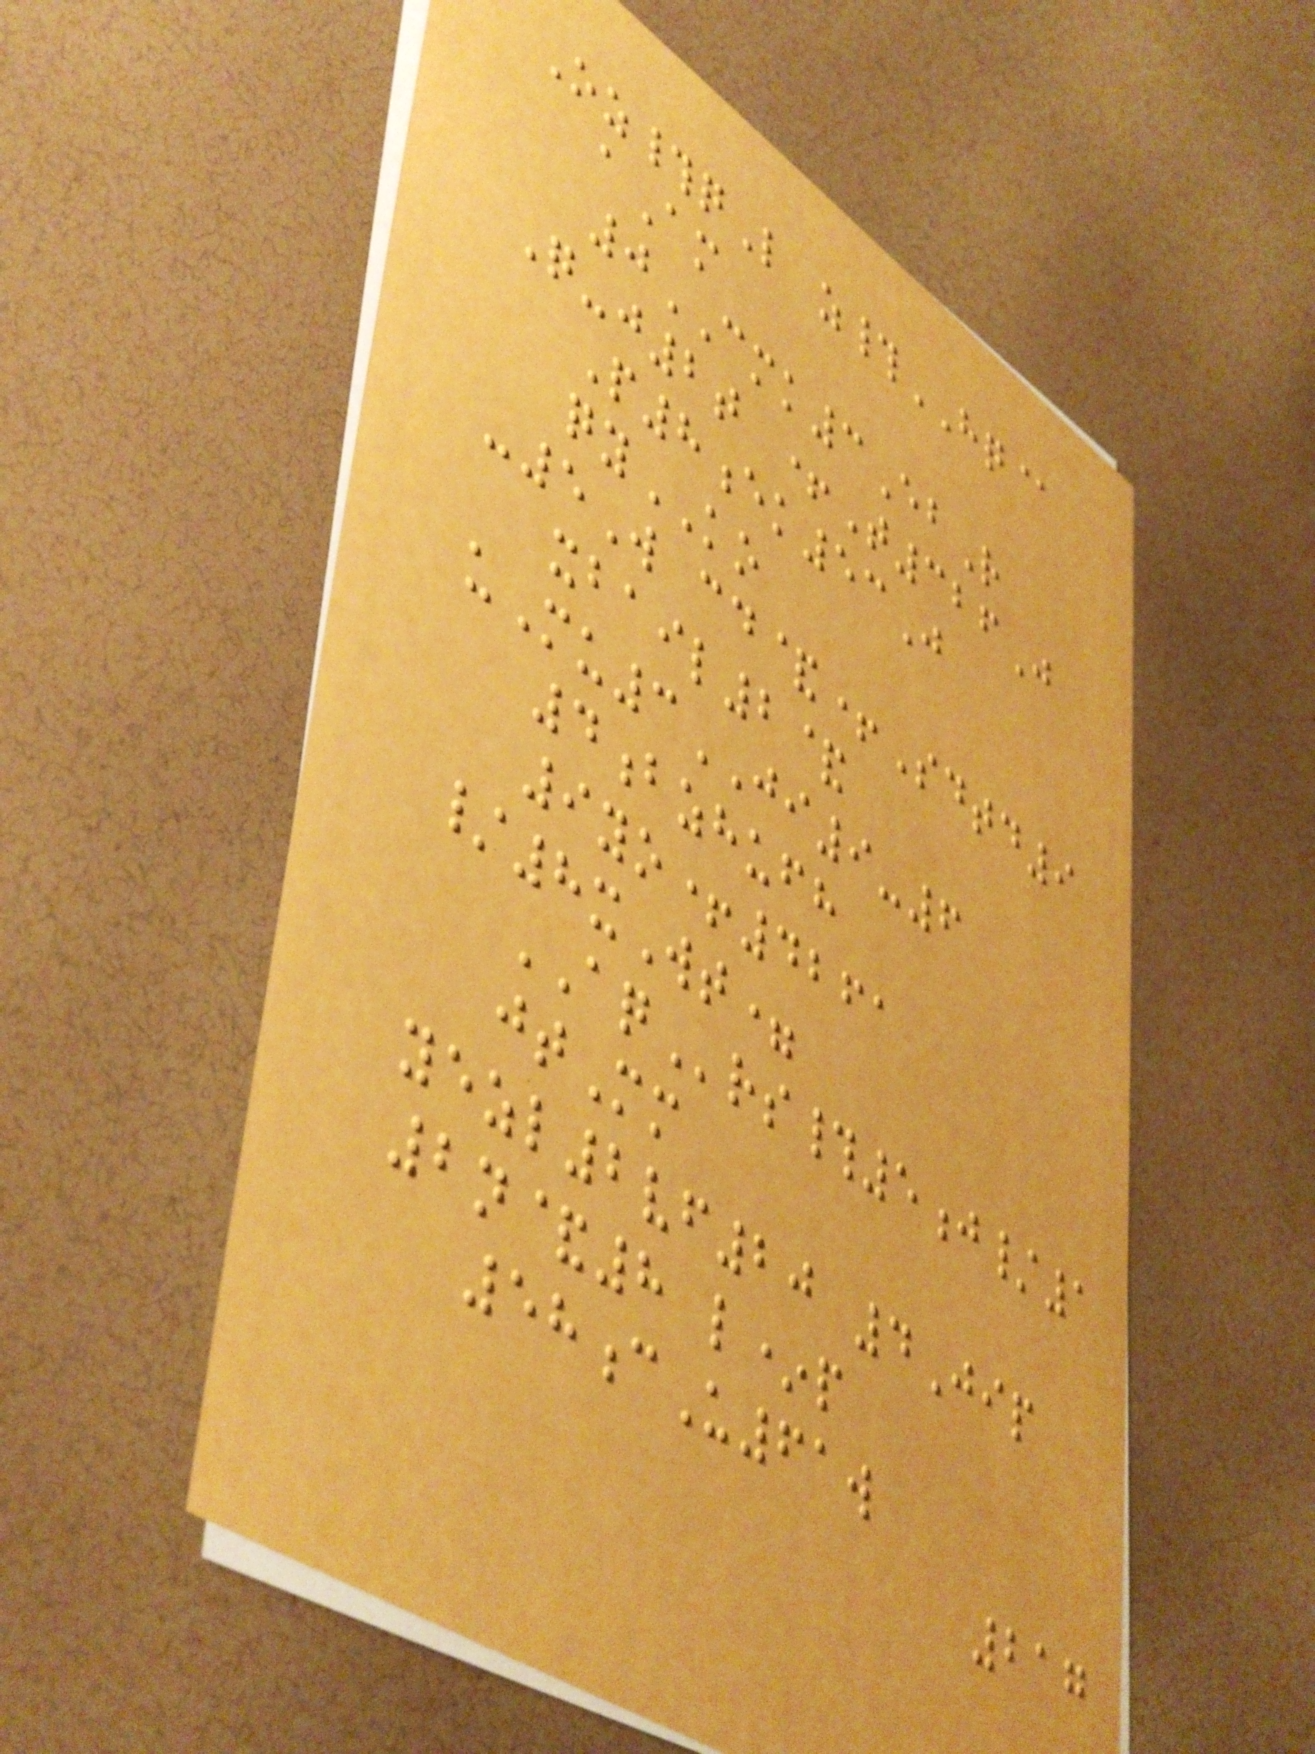Oz#qL z#HQ@
aAm
0CMK3EbR
Q-j2t +T326J
P8ek53J
qyKO
-5W cd&+Sdtd9
xbail2&
uMu3JI9-6
4bzhufh
9yo+4261
/8xWt=
AQrs#5j/1
jtMm
yezl2vf20 4Jip
2n&8 l*p
58cU61w
217
